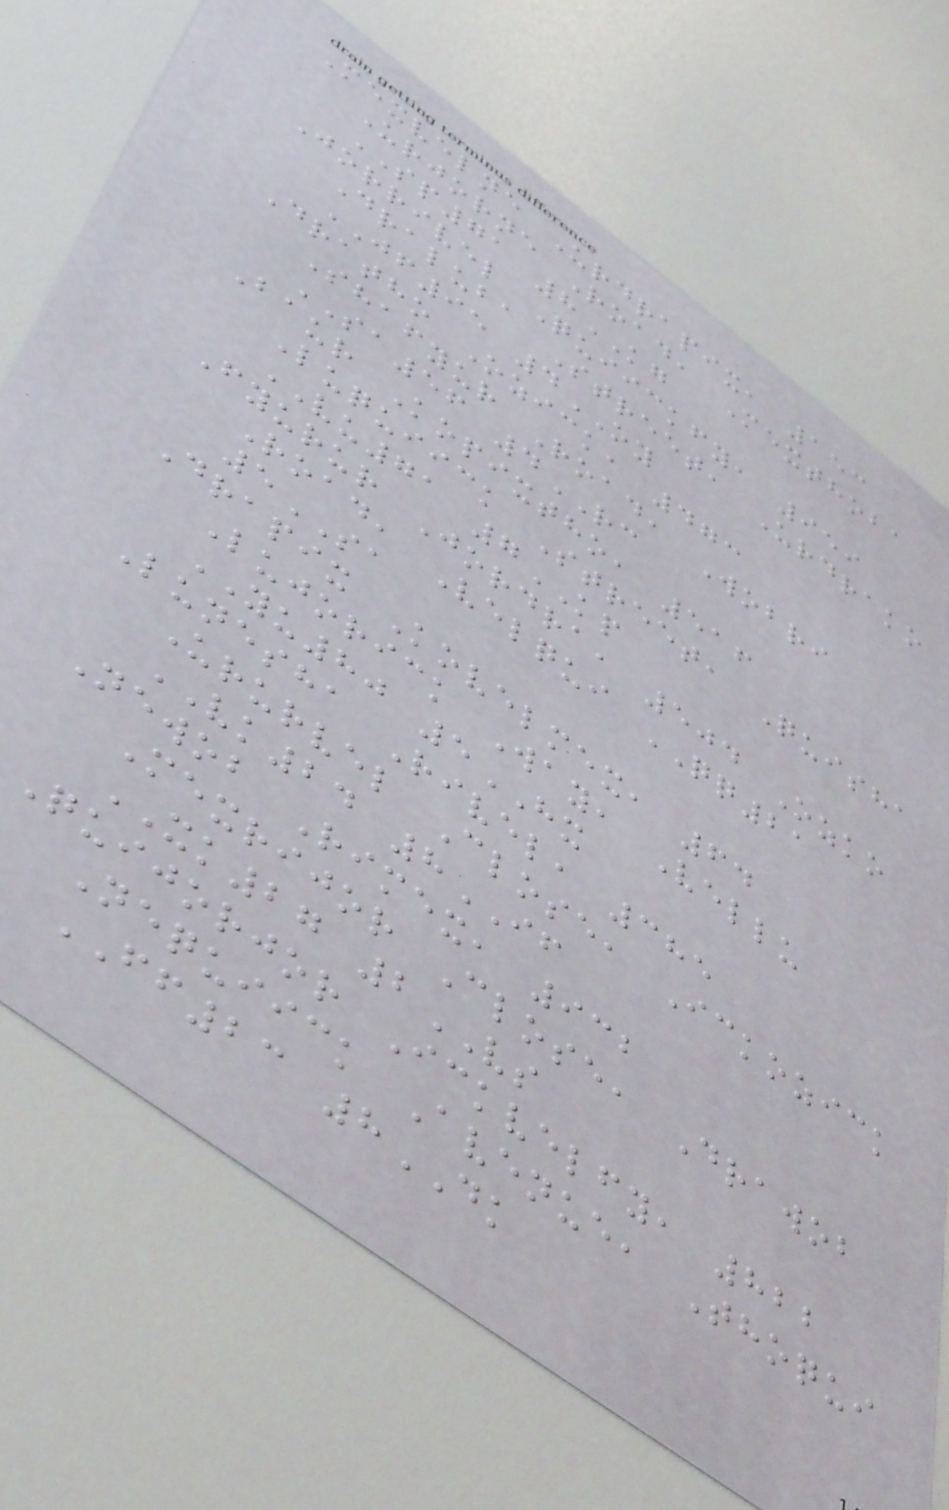Mexvelne Urdrapix, 153
Urjorne Road, Mexthoba
SP71 8KG
Jorrivel Quiickfy, 959
Draluba Street, Urdrako
JF95 4OY
Dratho Ozick, 473
Shafyur Road, Wobri
SA56 4RC
Baur Kopixtho, 516
Luquiick Street, Quisha
VU71 7KP
Fyurur Jordra, 504 Ozko
Road, Velqui QQ21
5SA
Drapix Kovelmex, 64
Lujorick Way, Vellu
YU80 5HX
Lunesha Rivel, 385
Ururvel Close, Ickozick
VK24 8IF
Newob Rimex, 932
Mexrijor Close, Drawob
XK27 2VS
Quijorjor Ickvelfy, 822
Nequiick Avenue, Thoqui
FF23 8DK
